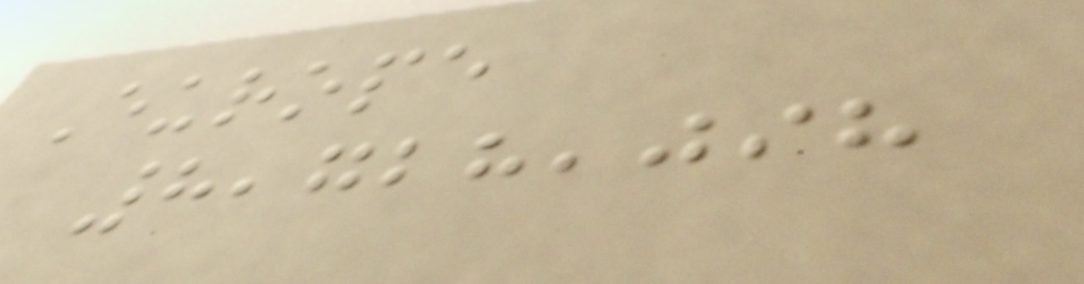Europe
8,728,098
